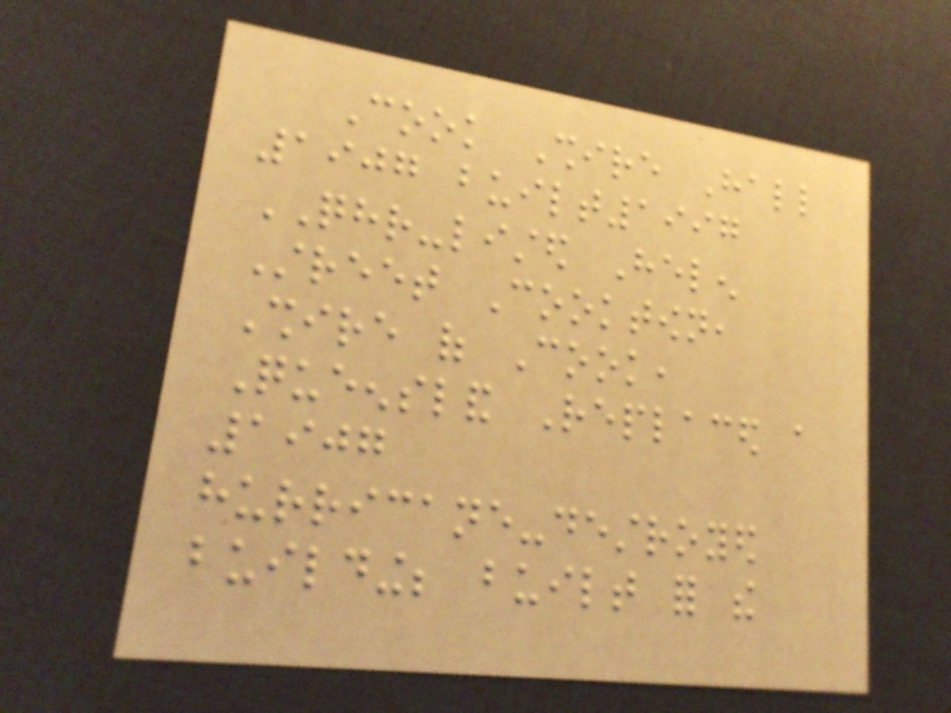Cook Shire Hall
1907 built1997
QHR-listed Helen
Street Cooktown,
Shire of Cook,
Queensland Replaced a
1907
hurricane-destroyed
building; built for the
